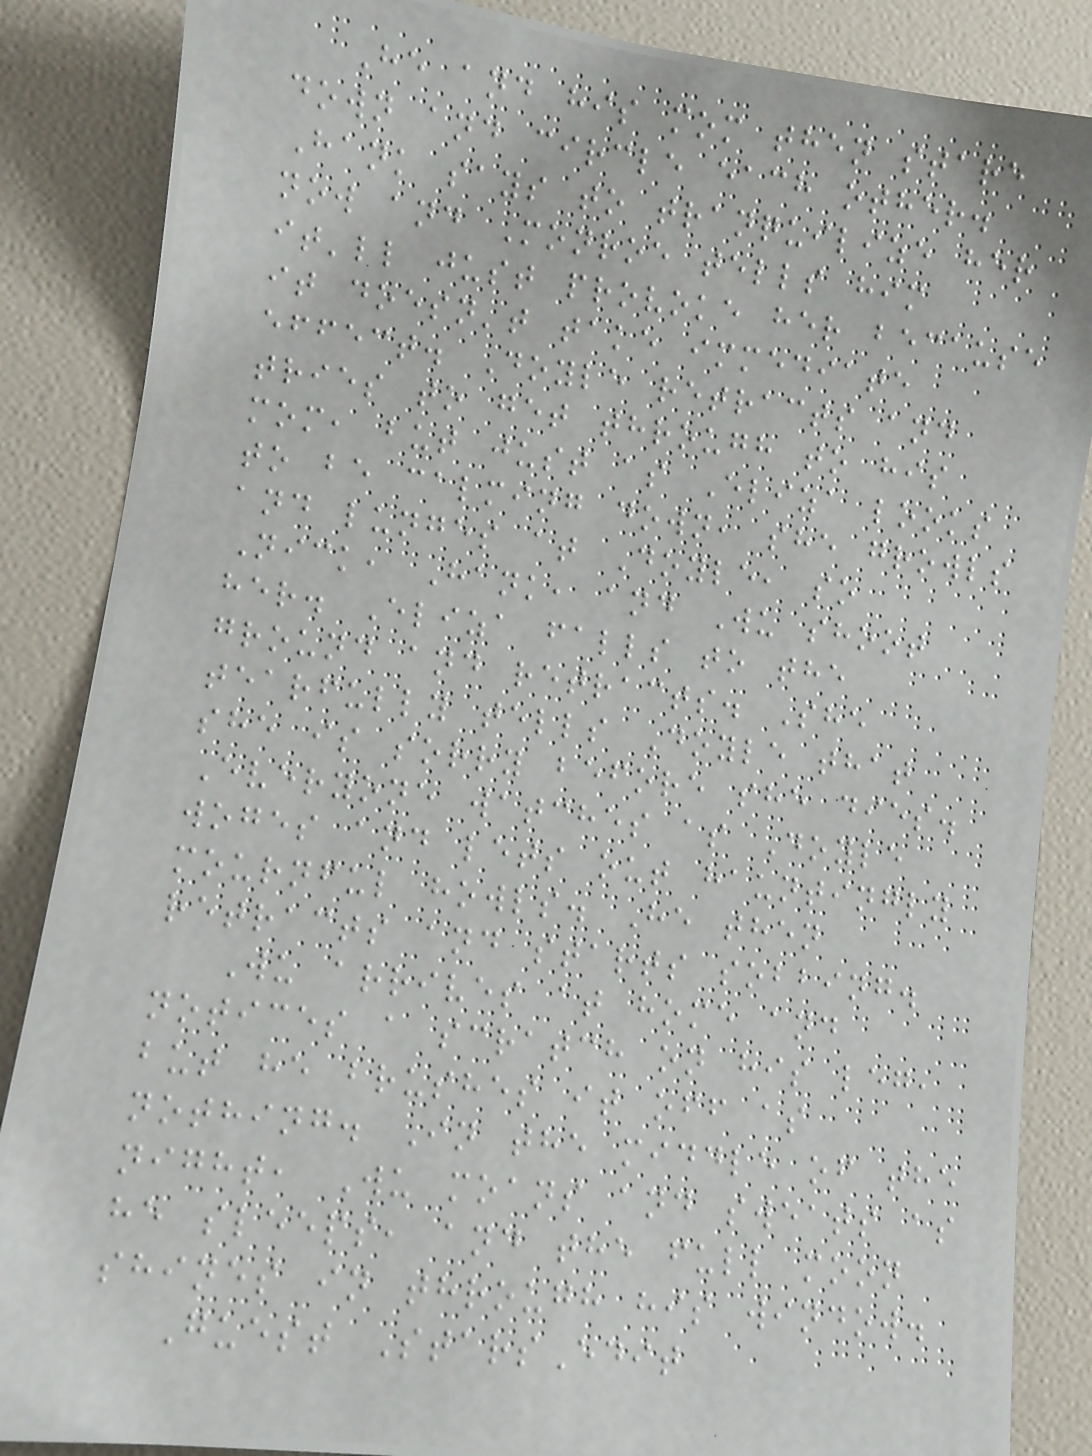He and his mom then stare
down and circle each other.
Hank says to tranquilize her
now and Monroe tells him
it'll just provoke her because
it doesn't take immediate
effect. Doyle retracts and
tries to get through to his
mom, but just as Eliza looks
to be calming down, she growls
and lunges at Doyle, so
Nick, Hank, and Wu shoot
her. Eliza falls to the
ground and retracts. She
tearfully tells Doyle that
she is sorry before she dies.
Everyone watches as Doyle
woges and lets out hauntingly
mournful howls. He then
retracts and starts sobbing.
Wu arrives at home and
notices a scratch on his leg,
but he brushes it off as
nothing. In the middle of the
night, Wu moans and sweats as
he sleeps, and the full moon
shines in through his window.
Guest StarsEdit
